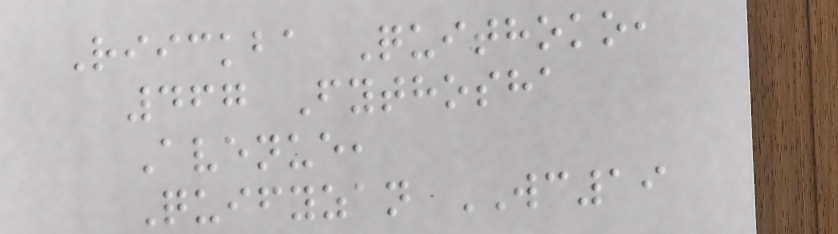Riickba Quithoko,
467 Fythosha
Avenue,
Quifyzan WC19
